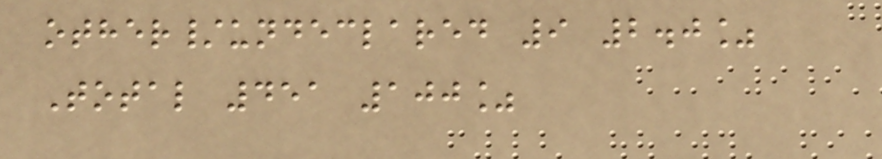other/undeclared 9 2.0%
Total 451 100%
